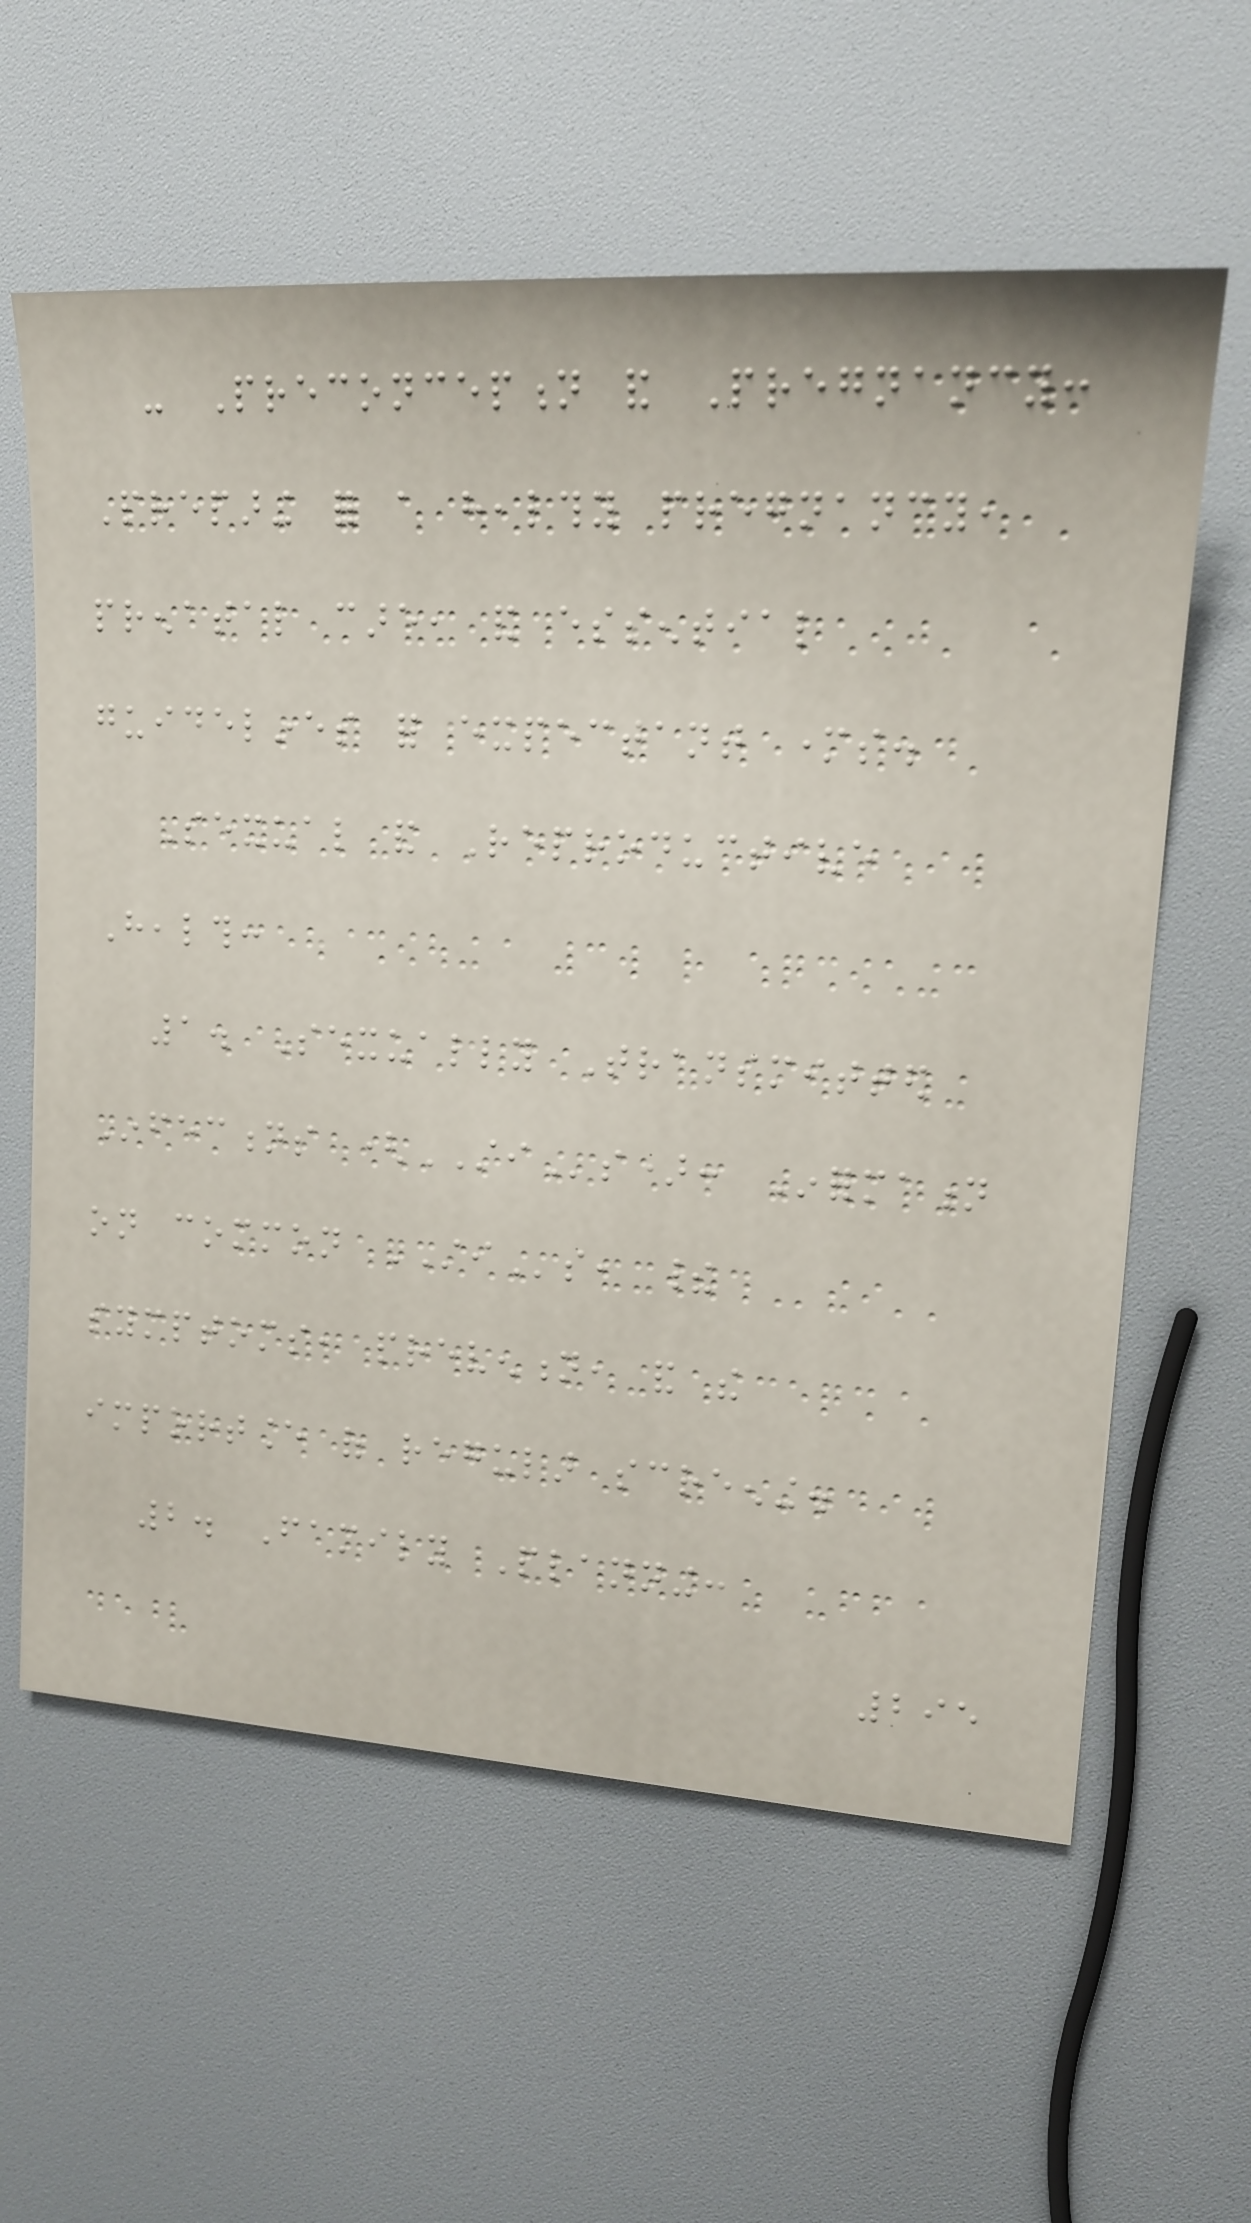- Preconception and Pregnancy:
Preparing for a healthy pregnancy,
prenatal care, and essential
guidelines for expectant mothers.
Sexual and Reproductive
Health:
1. Sexually Transmitted
Infections (STIs): Information
on common STIs, their
symptoms, prevention, and the
importance of regular screening.
2. Family Planning:
295
